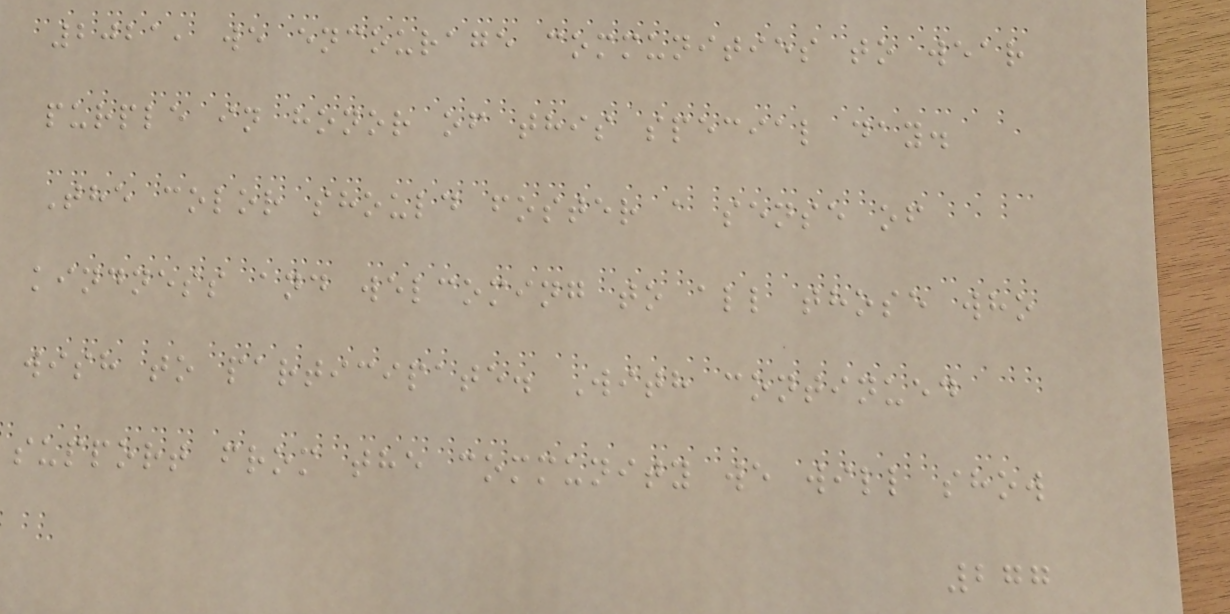2021, we encourage communities to wear
purple in honor of this special day.
The color should foster a sense of
kindness and welcoming to all those who
wish to participate. With continued
support from the community we will show
277
